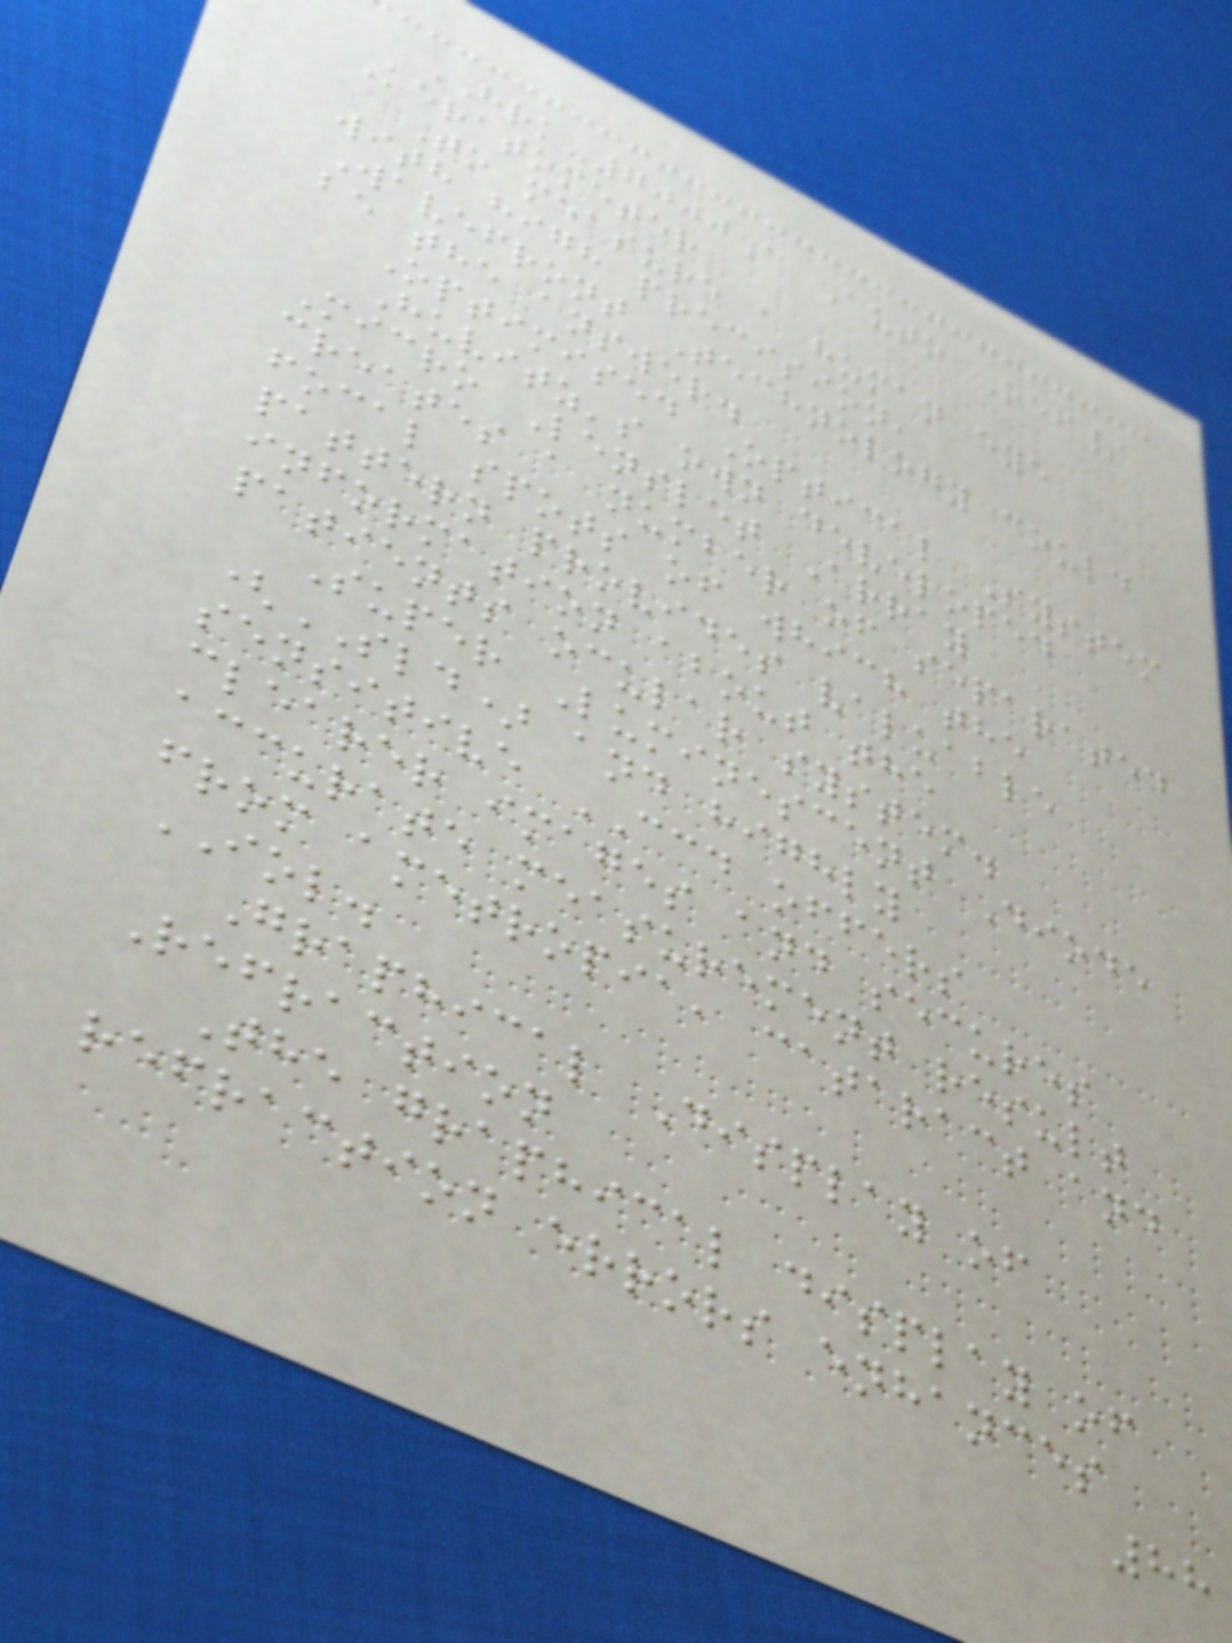HRK-7000A Auto Ref/
Keratometer
To measure a human eye
with high precision,
Wavefront Technology could
be the answer.
Optimised Optical System
Huvitz's own developed
Micro Lenslet Array
creates a number of separated
focal spots of which the
pattern provides valuable
information about the
patients ocular system.
Super Luminescent Diode
(SLD) and highly
sensitive CCD offers
clearer images and secures
accurate measurement result
from ametropia, cataract and
IOL.
Graphical Display of
Refraction
The graphical display of
refraction errors enhances
88
